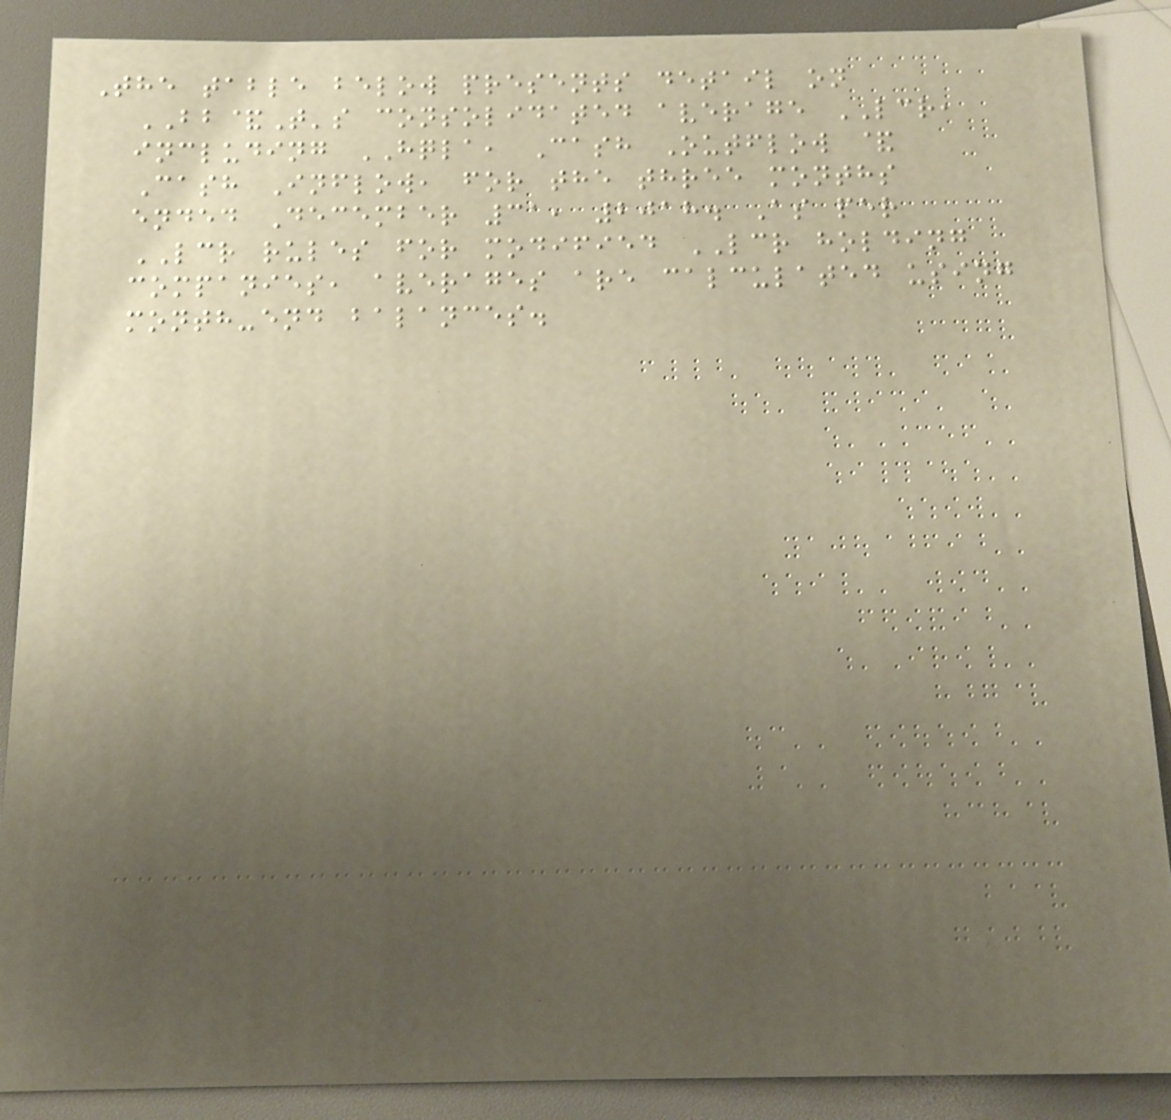The table below presents detail on
BB&T's consolidated average LCR,
including HQLA, Cash Outflow &
Cash Inflow, for the three months
ended December 31, 2018. As per
LCR rules for modified LCR holding
companies, averages are calculated using
month-end balances.
